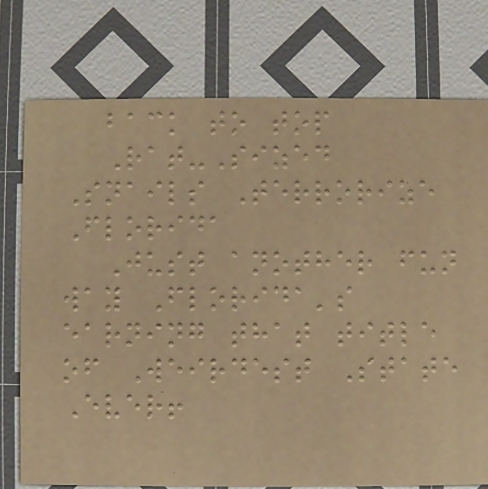back to top
Rat-Sized
Snails Terrorize
Florida
Just another fun
way Florida's
earning that title
of Weirdest State
Ever!
